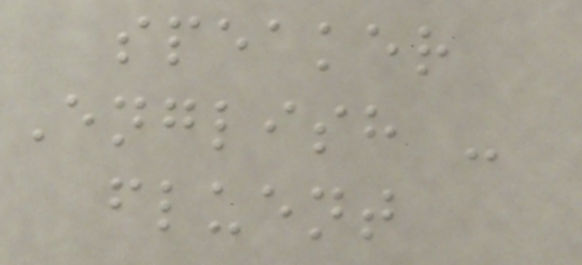speaker
English -
fluent
